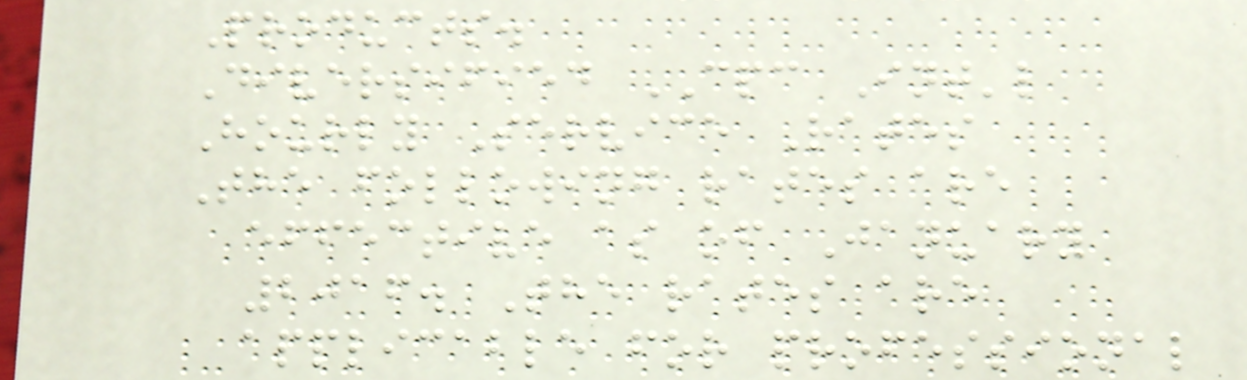Products.
Diversified CPC Int'l
Hourly Service Rates
The following rates are
effective as of January
2016. The rates are
applicable for professional
